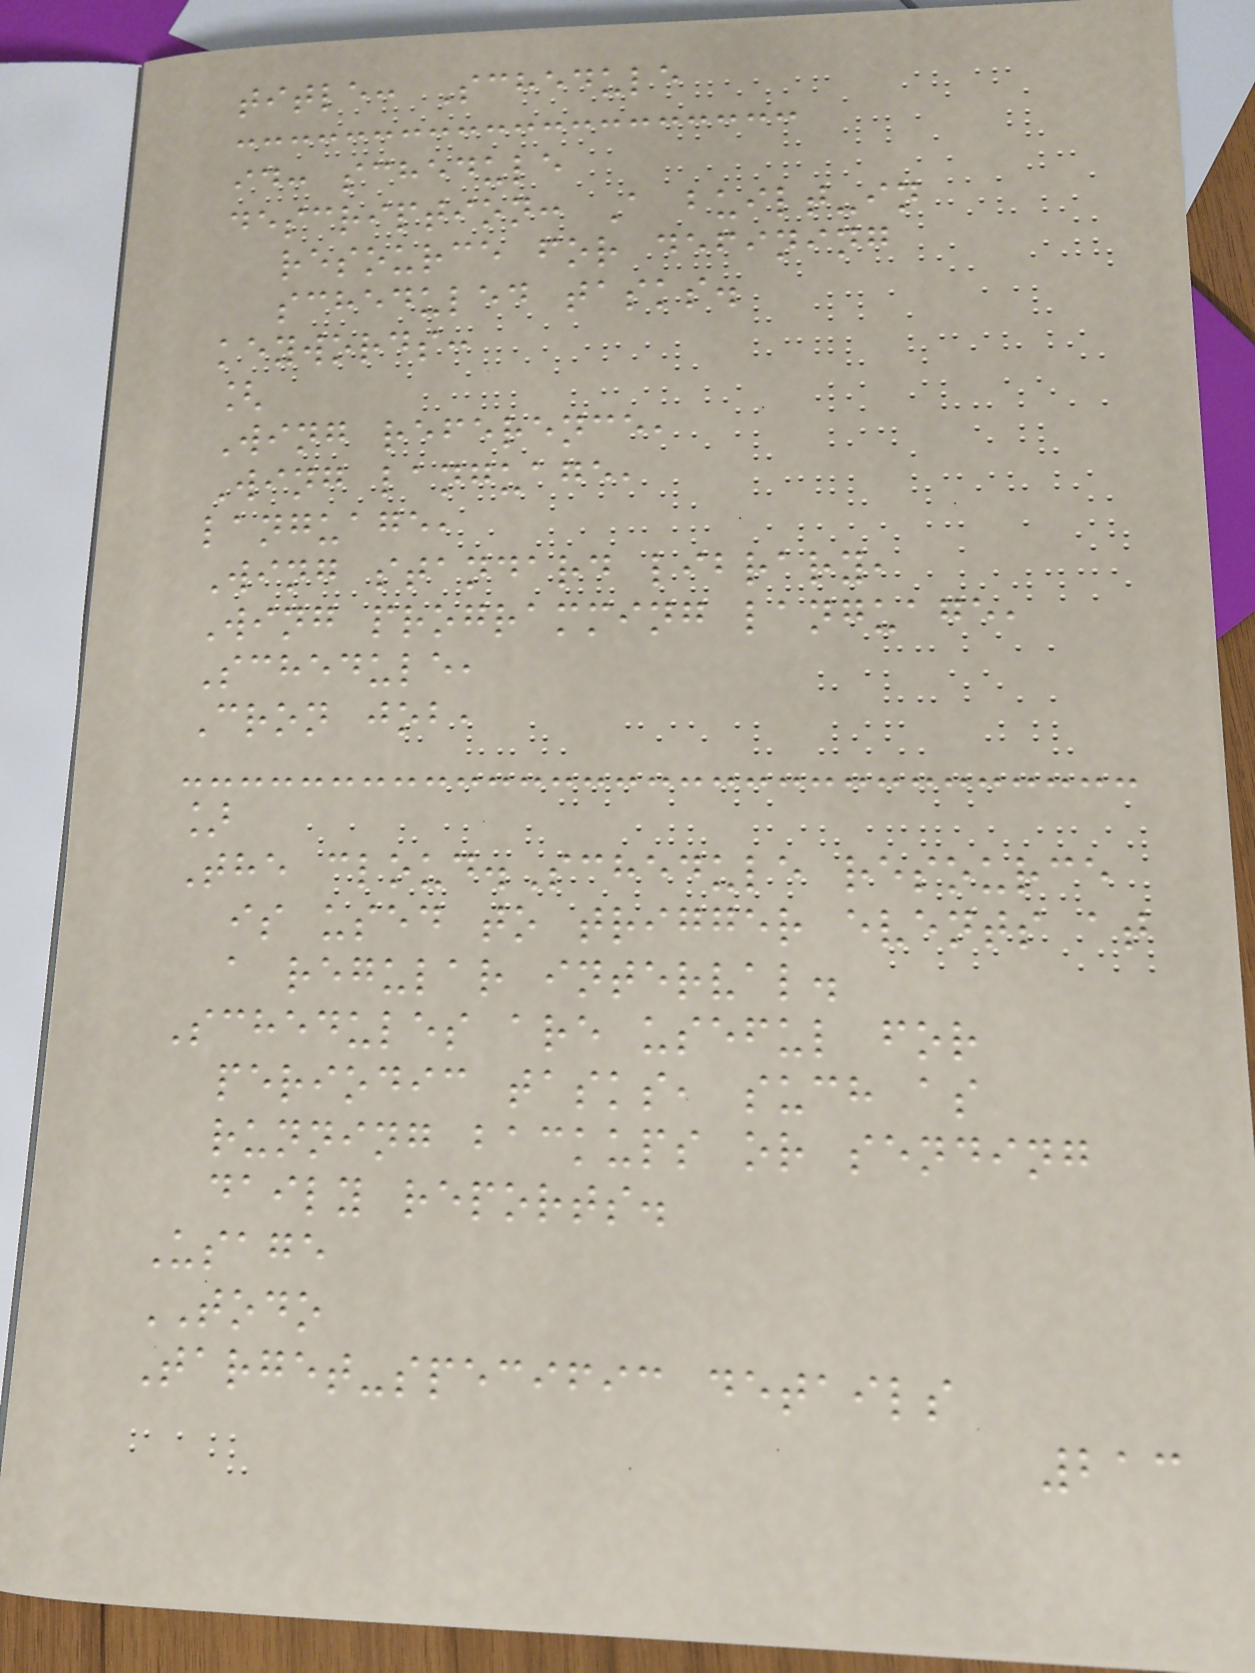title: Schedule
id: schedule
description: A built-in
resource for defining
scheduled tasks.
keywords:
[
Wing reference,
Wing language,
language,
Wing standard library,
Wing programming language,
Schedule,
Cron job,
]
The cloud.Schedule resource
is used to trigger events at
a regular interval.
Schedules are useful for
periodic tasks, such as
running backups or sending
daily reports.
Usage
TODO
Target-specific details
213
